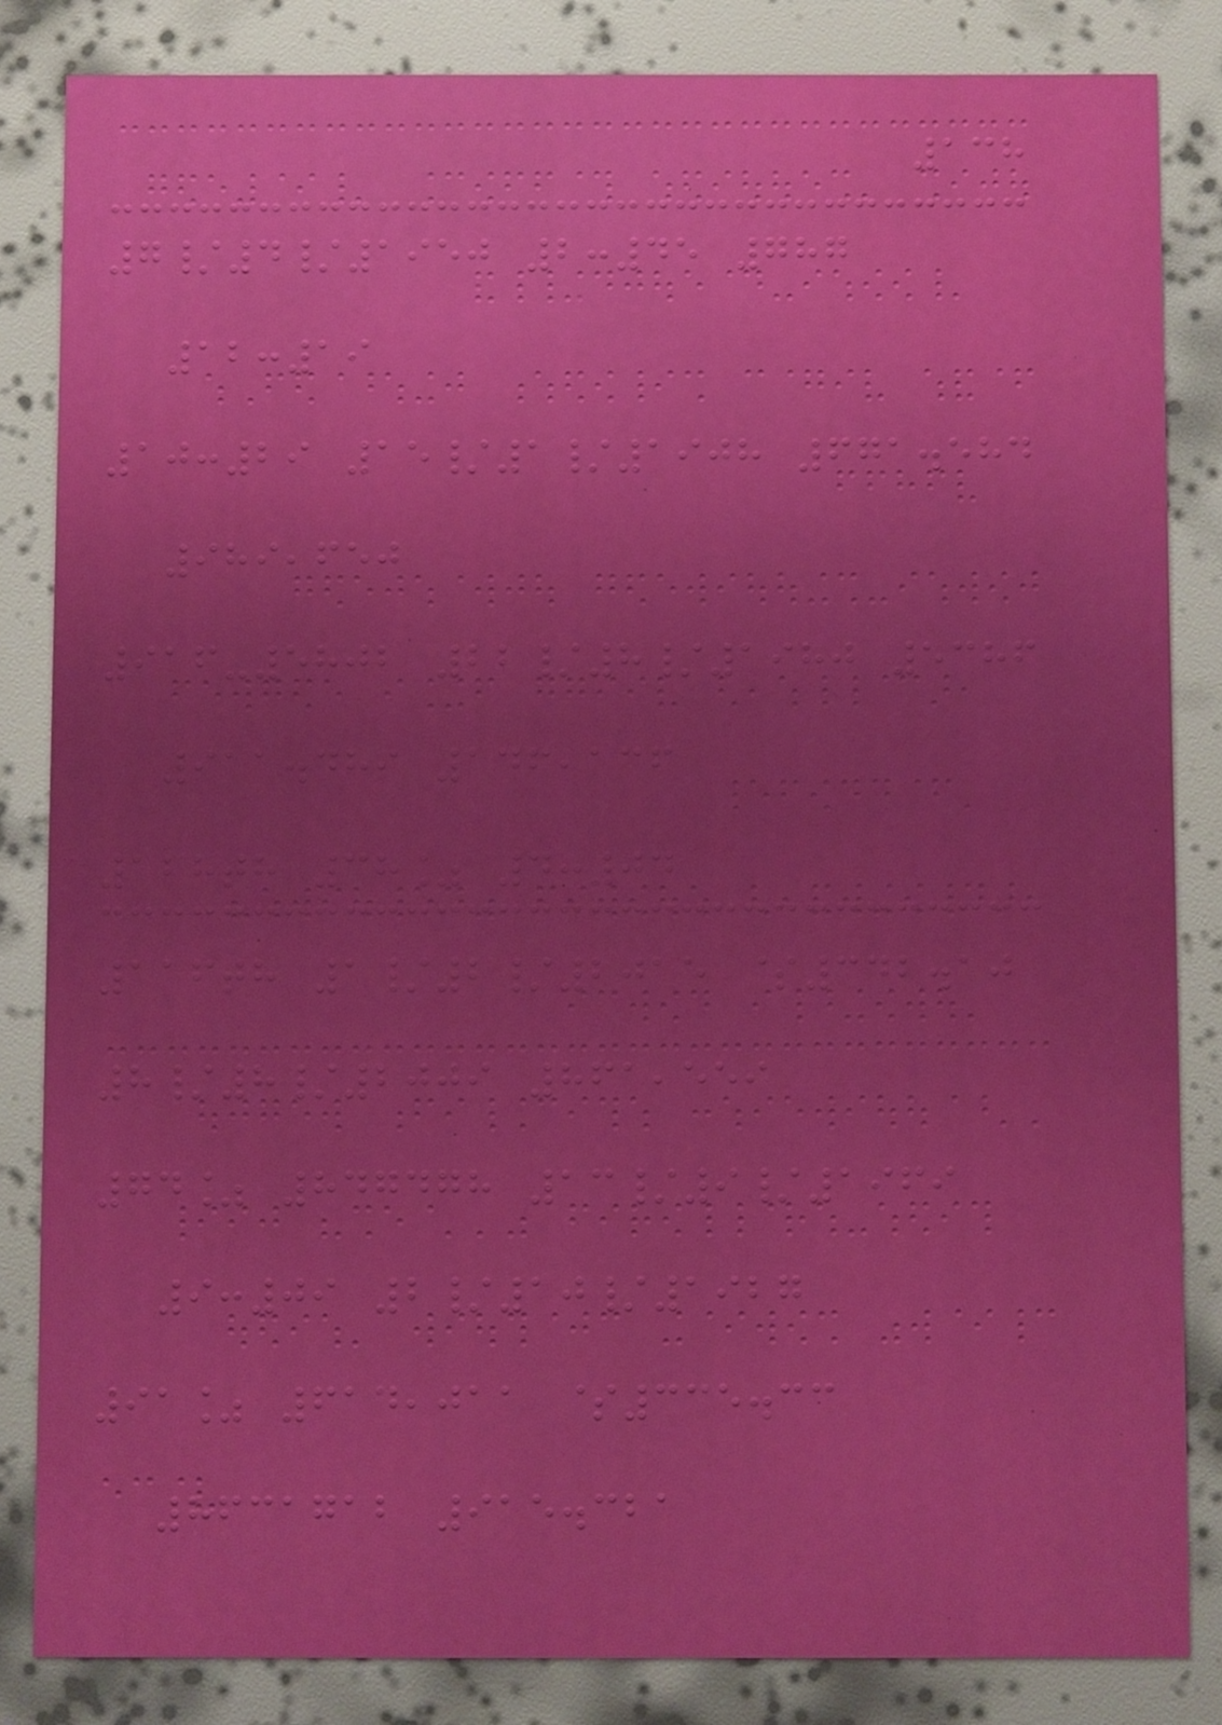138
7/4/1950 2:45 787
12:19
10:29 15/1/1908 671.584
989,650
916-5802 22/8/1980 5386
911.489 146,136
128th 38% 4:04
116th 1/2/2015 $342.10
8/8/2009 861,559
74% 847478 13/9/1969
9:09 2/10/1927
91% 614,011 $335.33
8631712 915.321
